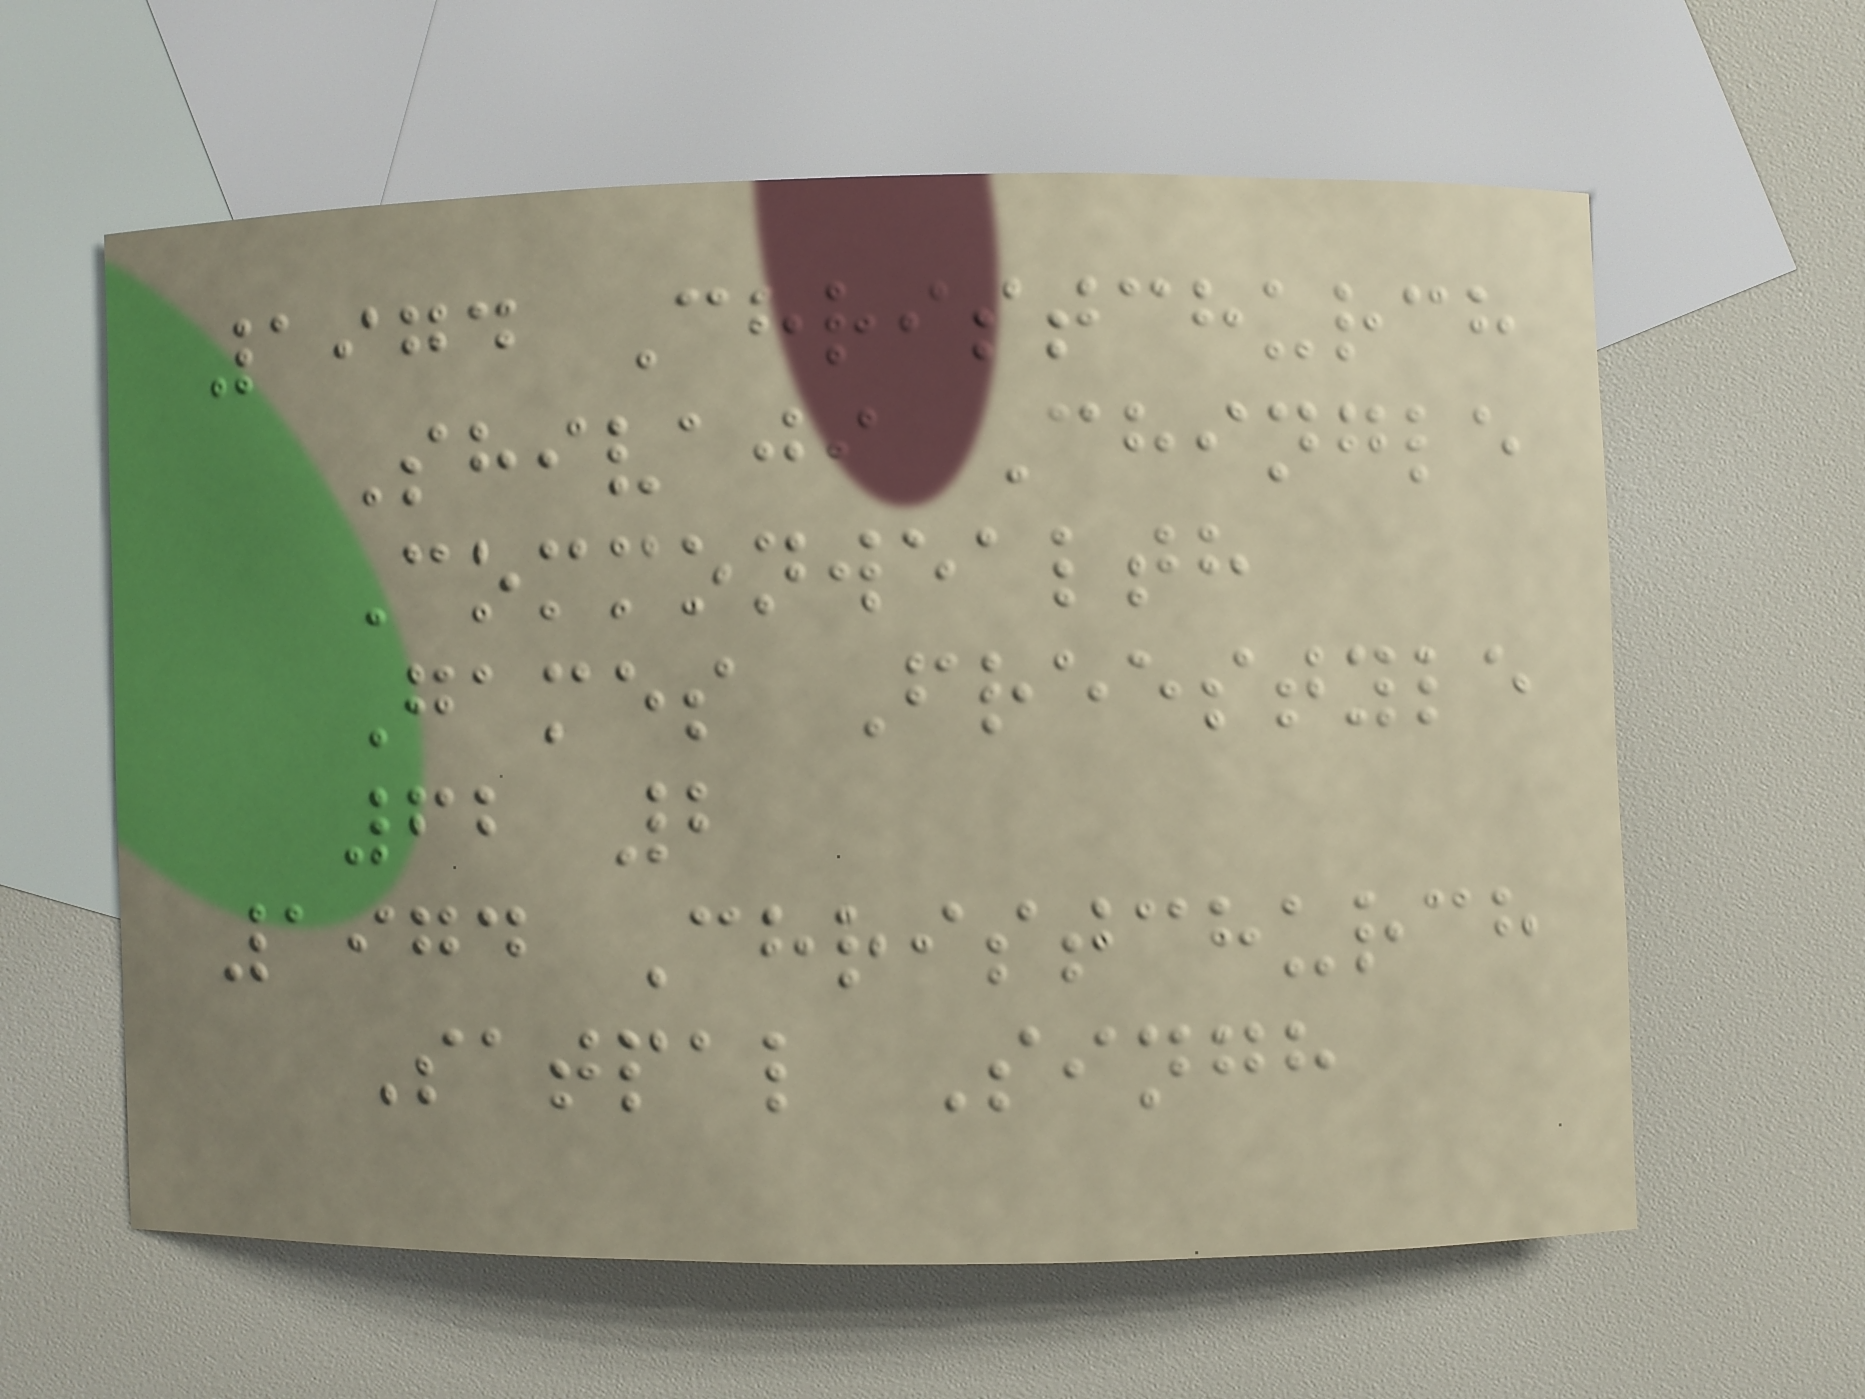1974 Christchurch
Shivaji Chingle
Commonwealth
Games Freestyle
62 2
1974 Christchurch
Satpal Singh
